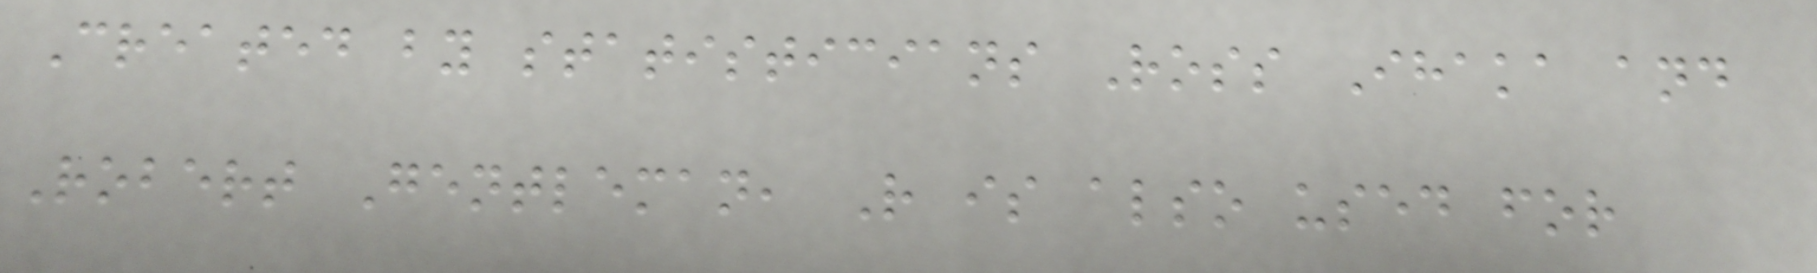Created by statisticians Ross Ihaka and
Robert Gentleman, R is also used for
